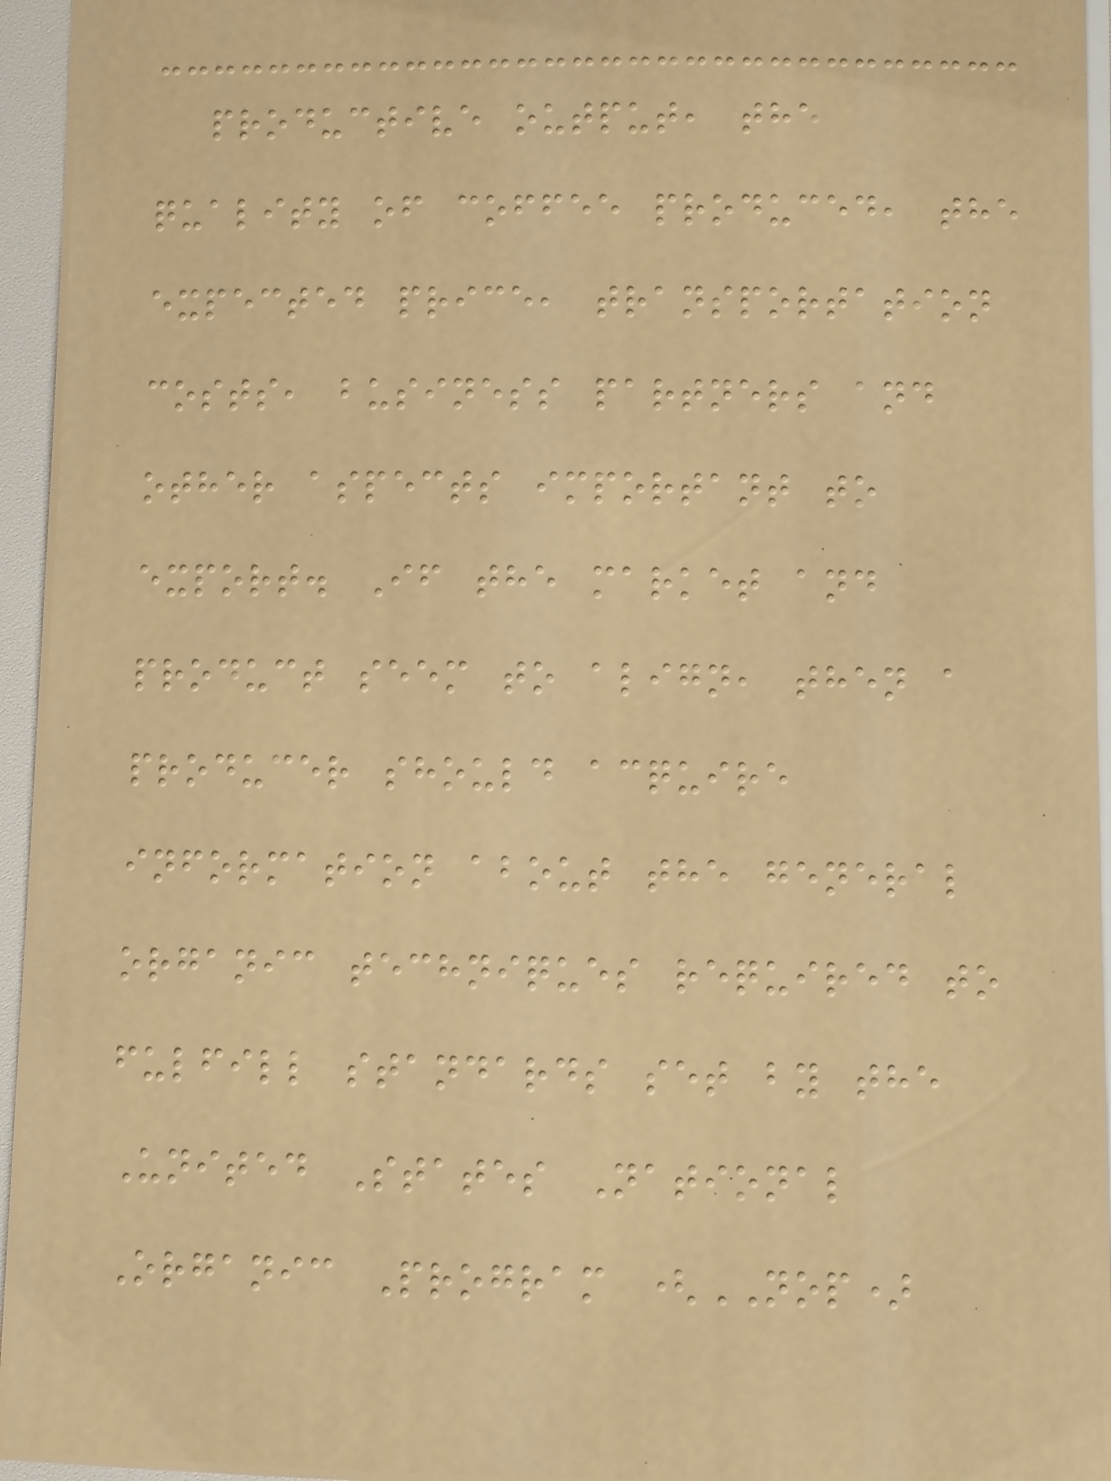productive output, the
quality of coffee produced, the
expected price, transportation
costs, business partners and
other aspects important to
export. If the market and
product seem to align, then a
producer should acquire
information about the general
organic techniques required to
fulfill standards set by the
United States National
Organic Program (NOP)
